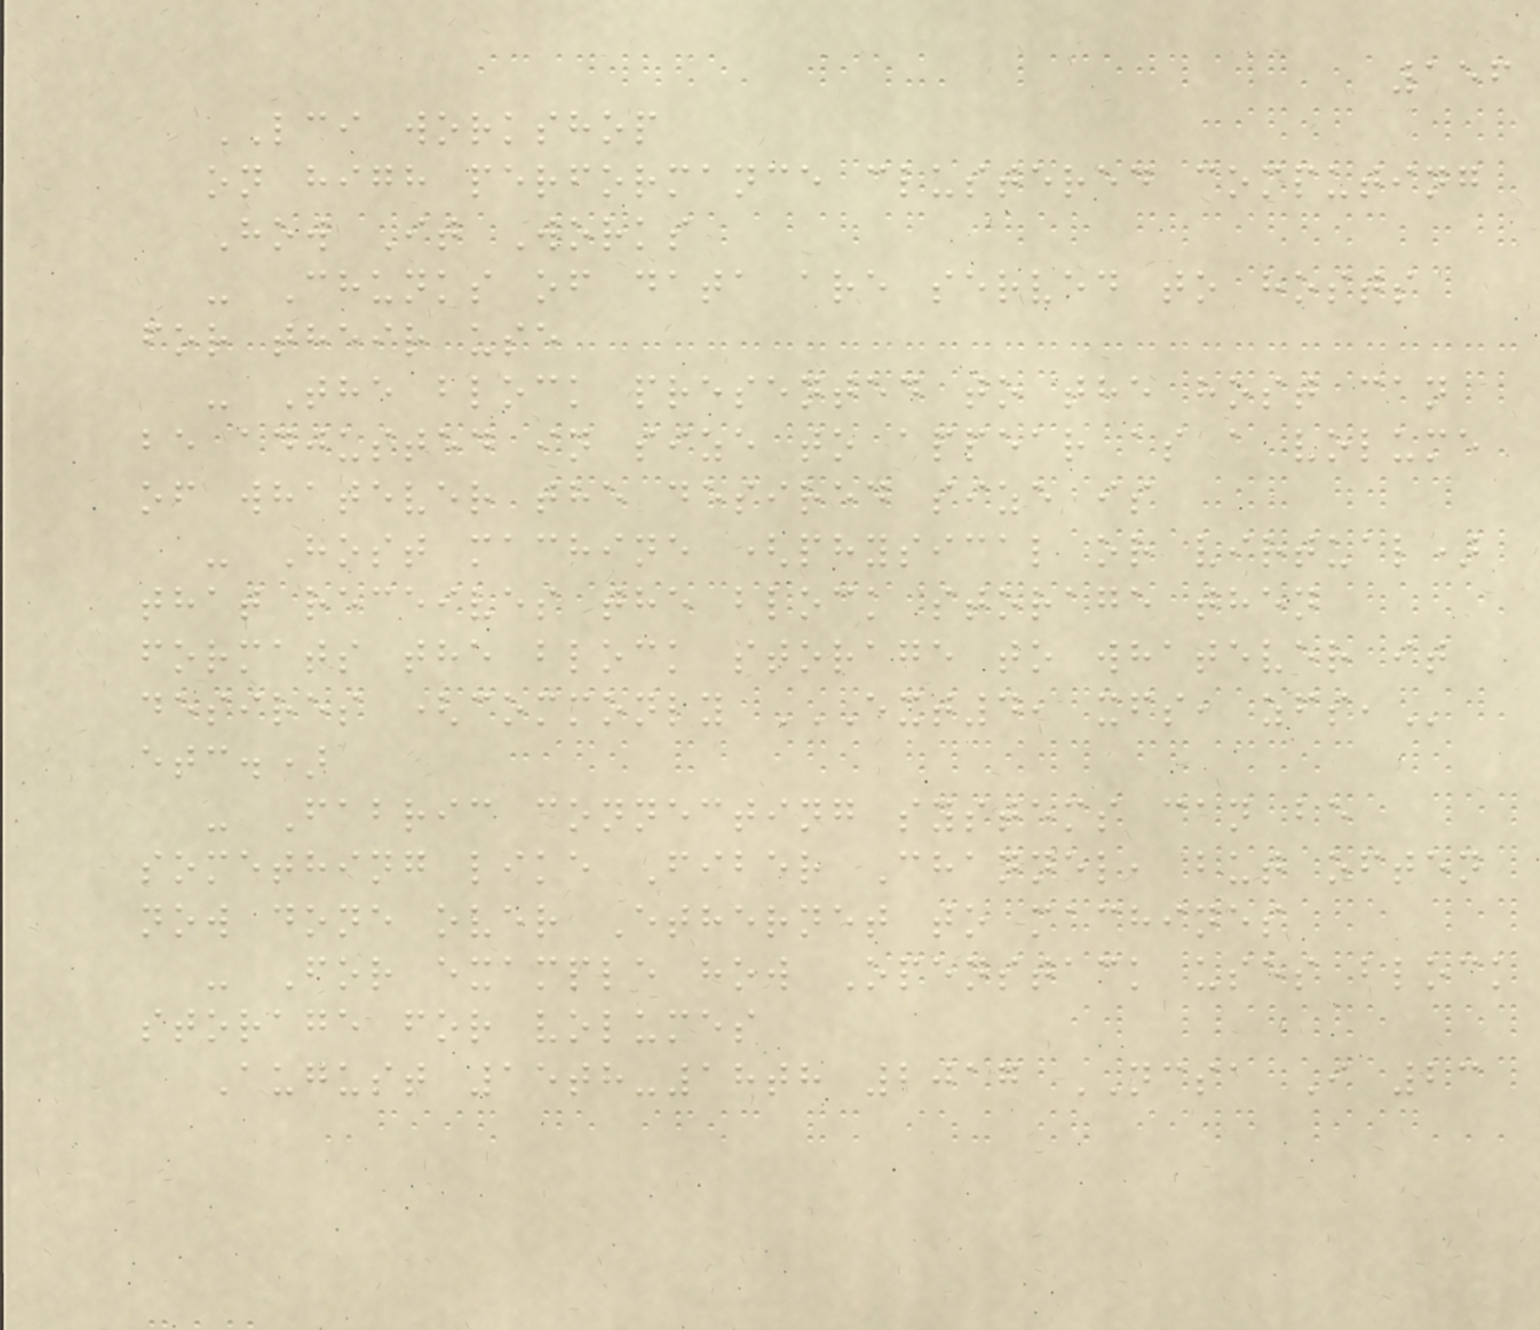156
LCI workshop
on high performance clustered computing
How It Works
- Chunks of data are served to hosts
for their use
- The block presented to the host can
be adjusted in size to appear as a volume
of whatever the desired size is
- Host machine (physical or virtual)
that receives the block storage then
formats the block storage to whatever it
desires (commonly EXT4, XFS, ZFS,
etc.)
- Fabric connecting systems can be
something like Fiber Channel, but often
now done over Ethernet to machines
- For example how Openstack uses block
storage for volumes
August 15th-18th 2017 NCSA I 23
